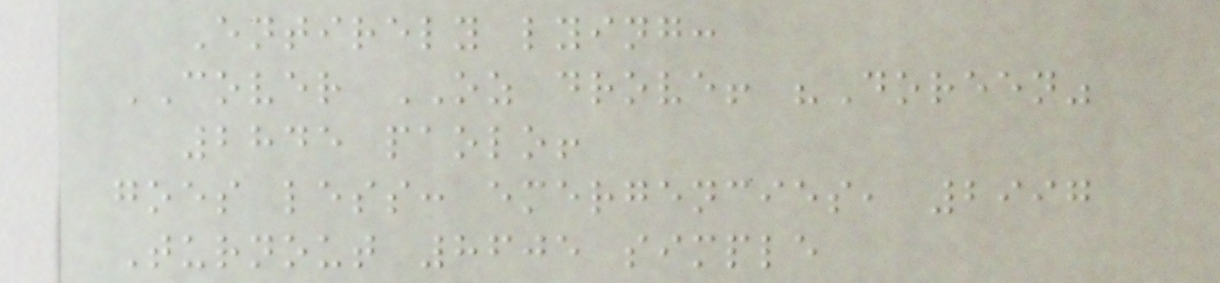Entirely lying:
COVER OZ drove! "Doreen"
2845 paolo!
goes less: emergencies, 2997
Turnout 8605 simple
